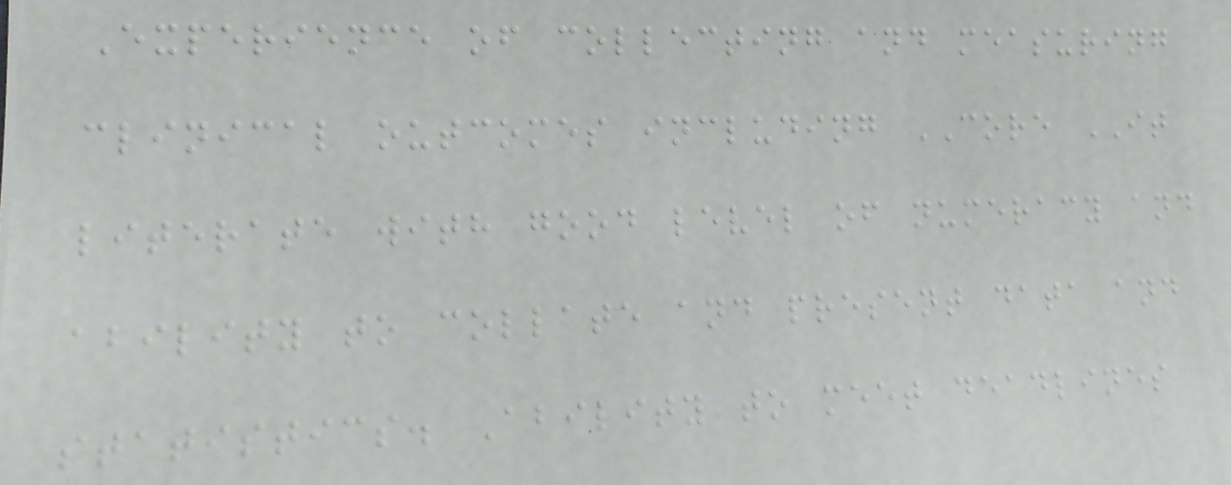Experience of collecting and measuring
clinical outcomes including CORE IT
literate with good level of numeracy and
ability to collate and present data and
statistics. Ability to meet deadlines
